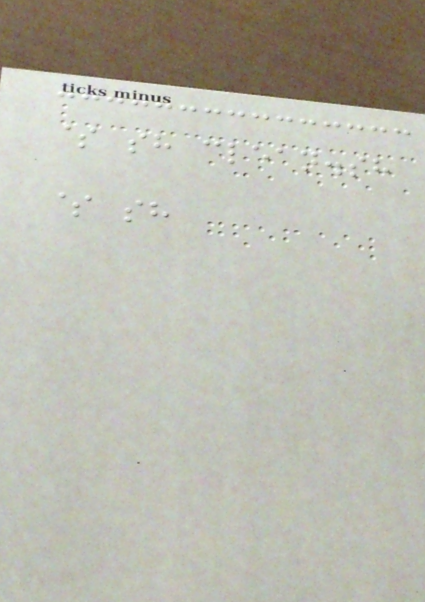$ sh clean.sh
$ sh
